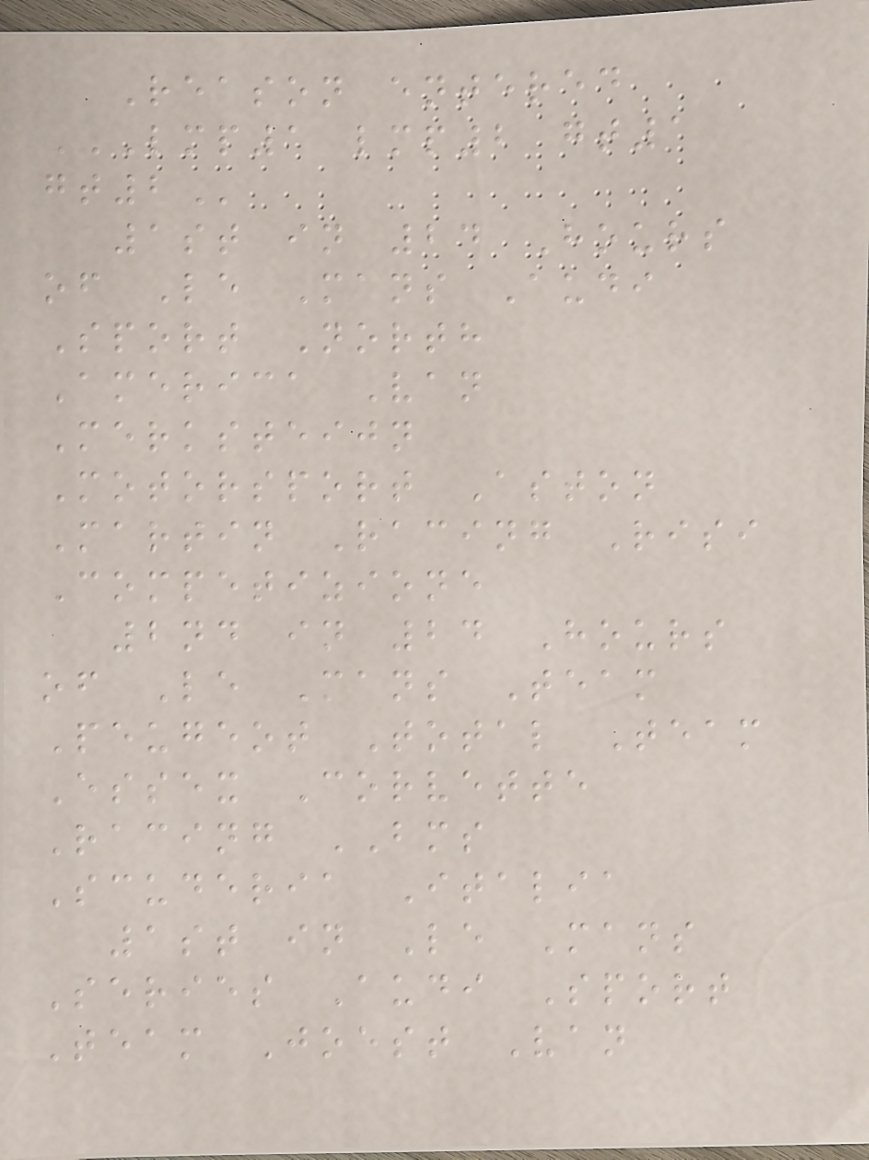Reason entered
LMP1 LMP2 GT1
GT2
1st in 24 Hours
of Le Mans Audi
Sport North
America Van
Merksteijn
Motorsport Aston
Martin Racing Risi
Competizione
2nd in 24 Hours
of Le Mans Team
Peugeot Total Team
Essex Corvette
Racing BMS
Scuderia Italia
1st in Le Mans
Series Audi Sport
Team Joest Van
